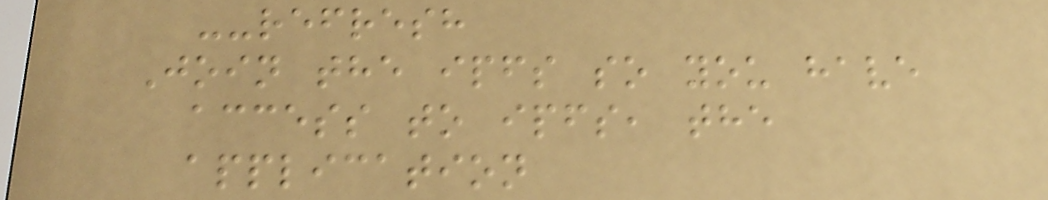--refresh
Join the ipfs so you have
access to ipfs, the
application
